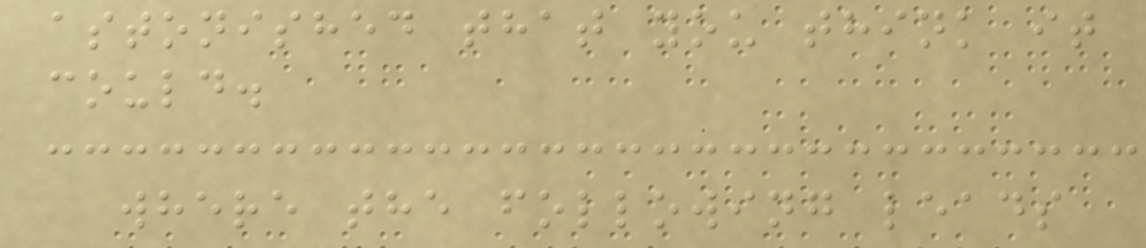astonished that you think it
could.
where the following leads
